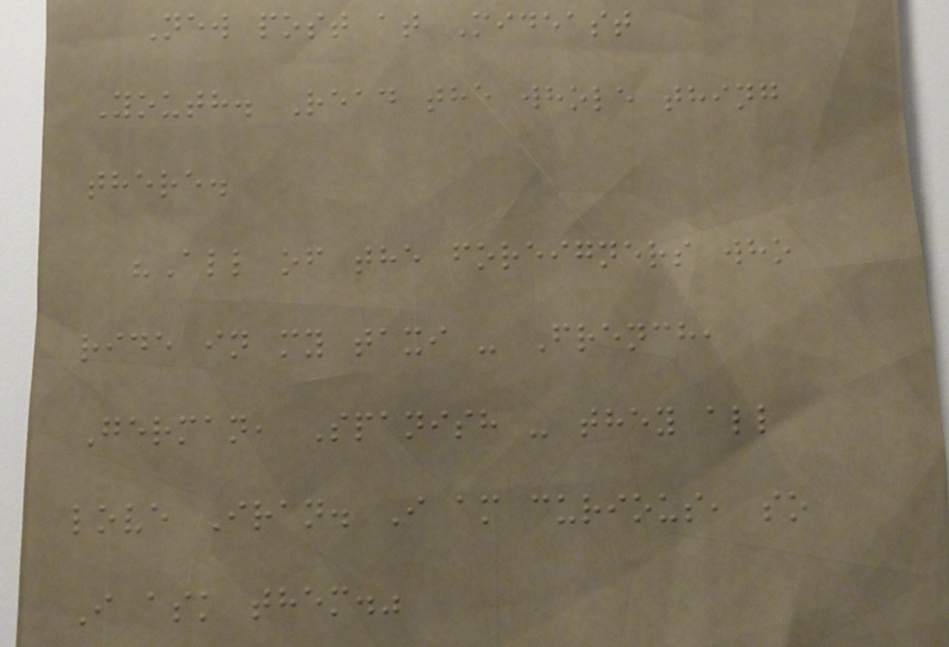New post at Mideast
Youth. Read the whole thing
there.
"All of the foreigners who
ride in my taxi - French,
German, Spanish - they all
love Iran. I am curious, so
I ask them."
